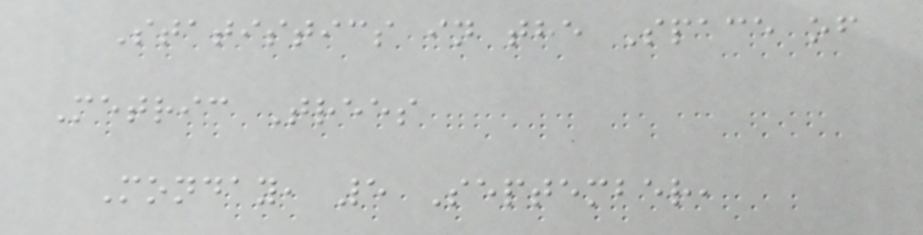Statistics in the Space of
Metric Trees
Monday, 5 September,
